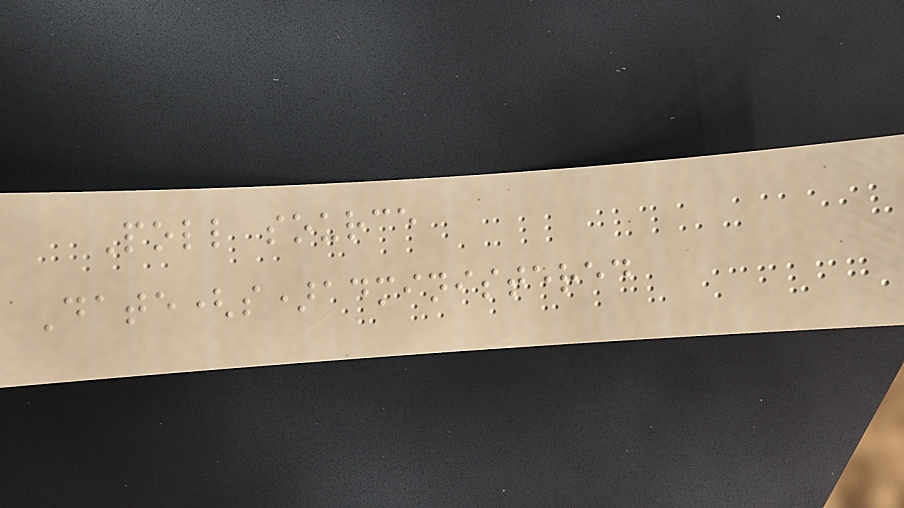Poll source
Date(s)administered
